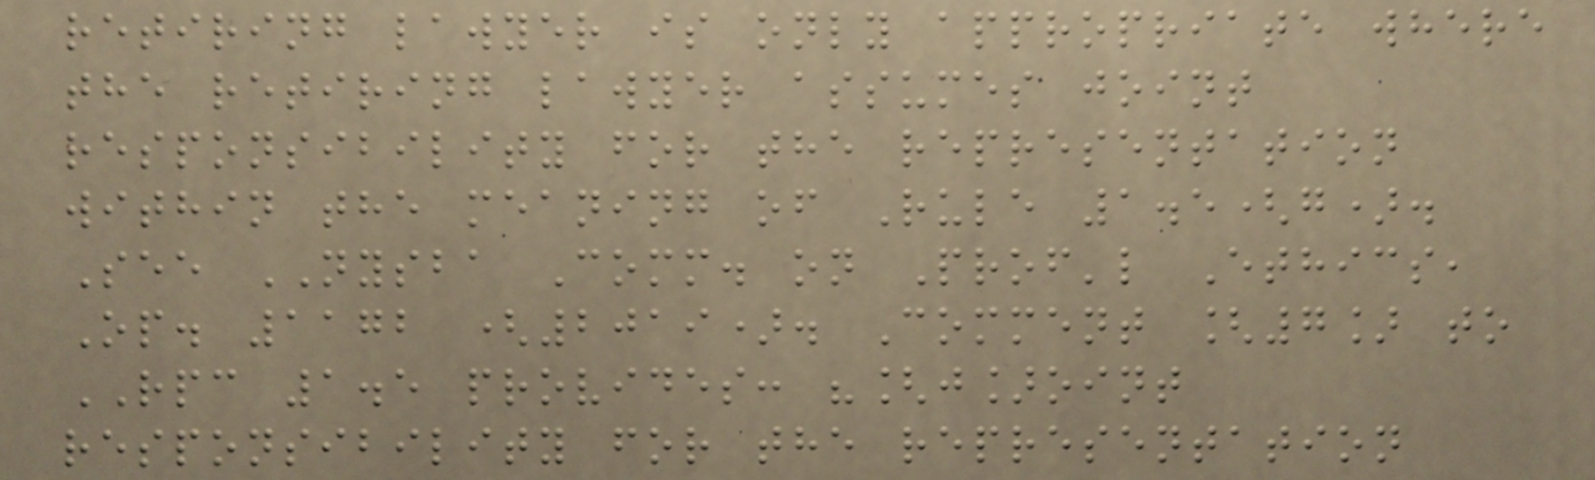retiring lawyer is only appropriate where
the retiring lawyer assumes joint
responsibility for the representation
within the meaning of Rule 1.5(g).
See NYSBA Comm. on Prof'l Ethics,
Op. 1172 (2019). Comment [7] to
RPC 1.5 provides: "[j]oint
responsibility for the representation
